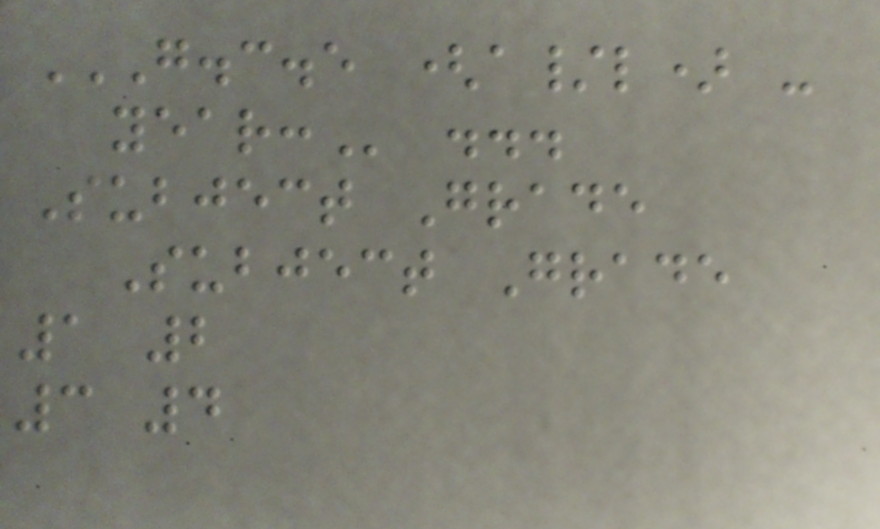G.C.E (A/L) -
YEAR: ...
Subject Grade
Subject Grade
1 2
3 4
